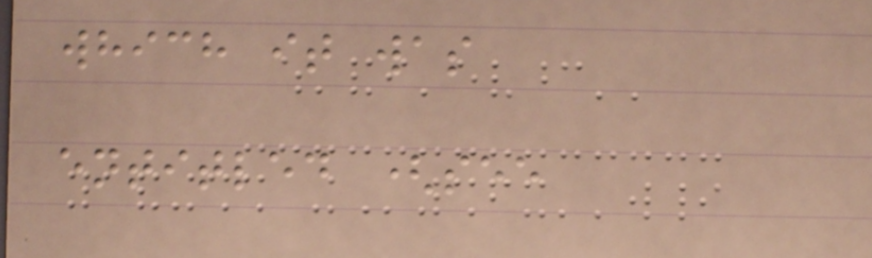which it was
entitled (see
